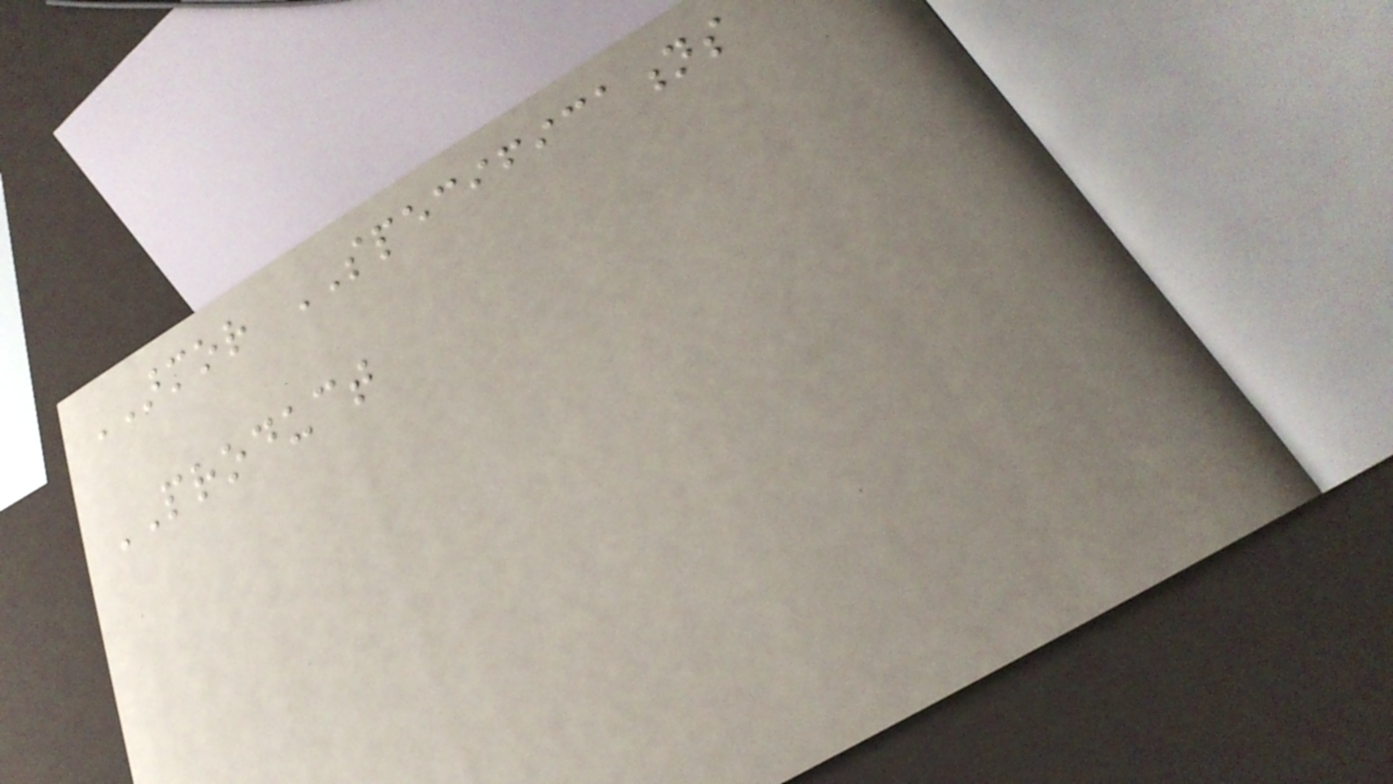ARMOR SPECIFICATIONS
PRODUCT
